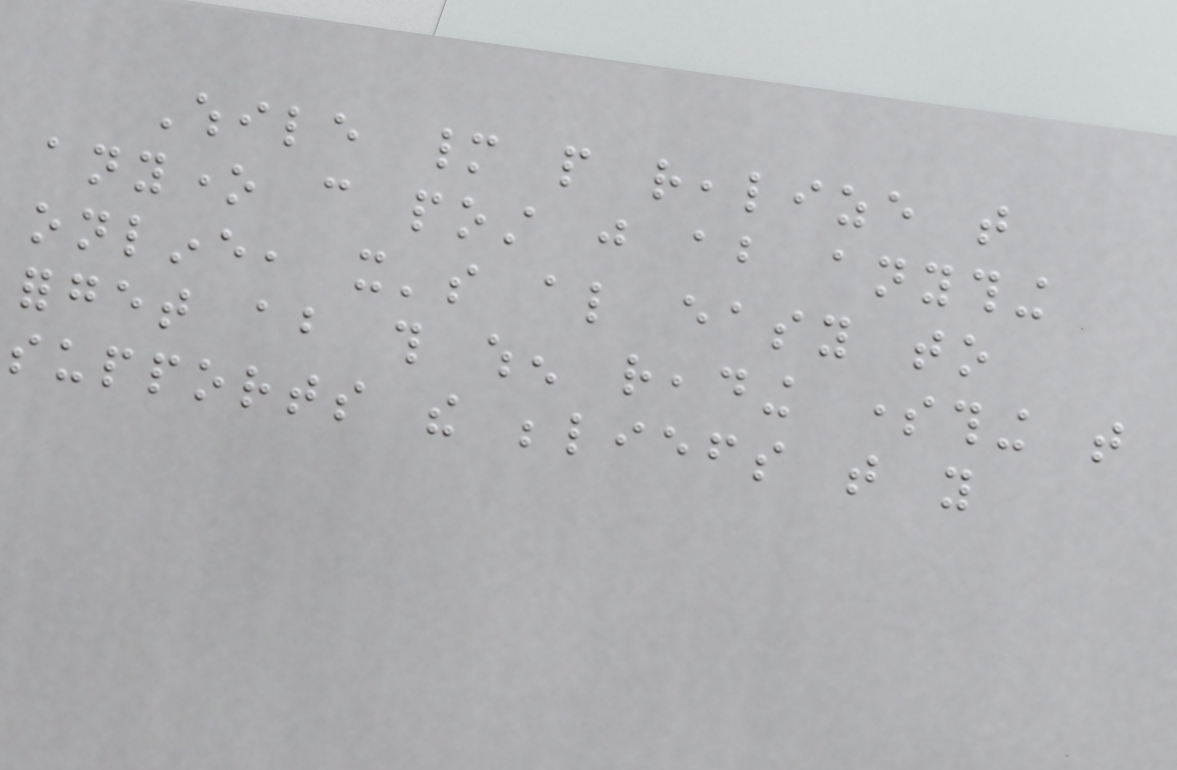While many people realize that
anyone can post just about anything
online, it's also easy to
forget about this when reading something that
supports the beliefs that you
